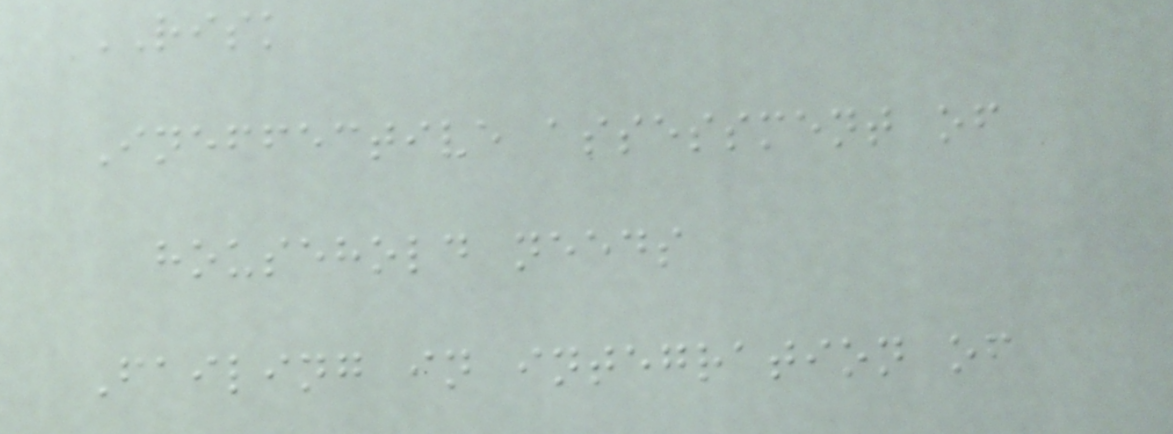RISK
Ineffective assessment of
household needs
Failing in integration of
